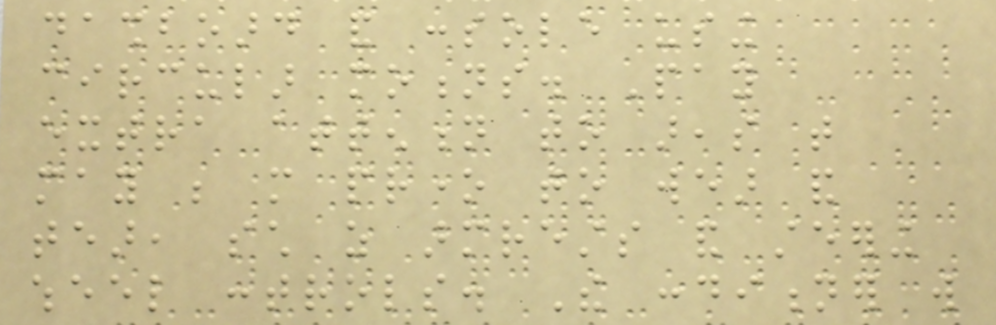dashboard and console using
circular motions. Pay
extra attention to areas that
may be more prone to wear and
tear, such as armrests and steering
wheel controls. The conditioner will
